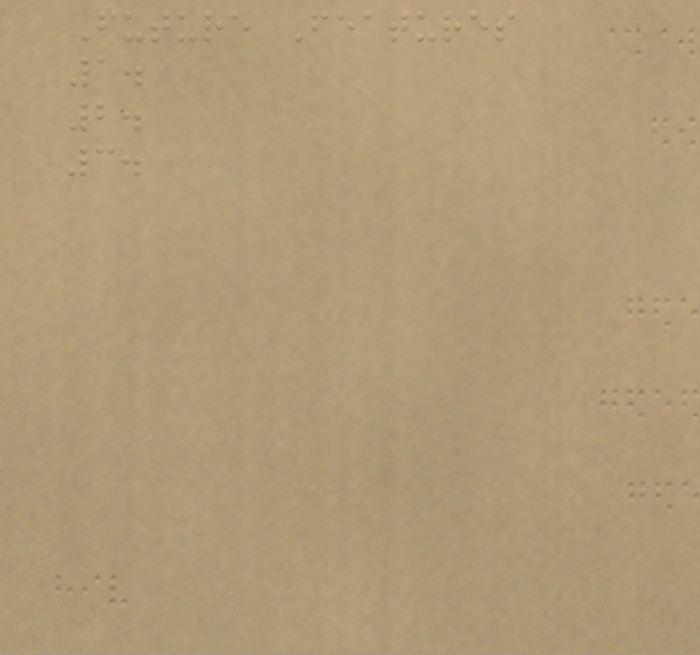Future Features
1.
2.
3.
